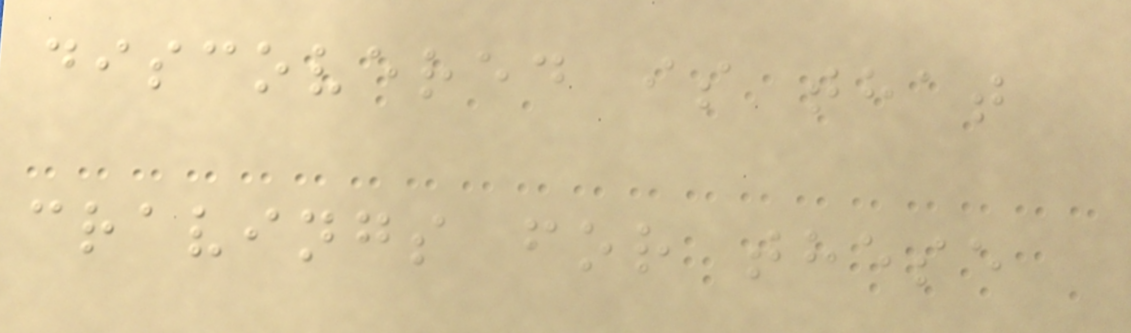discovered is that
cravings for these
